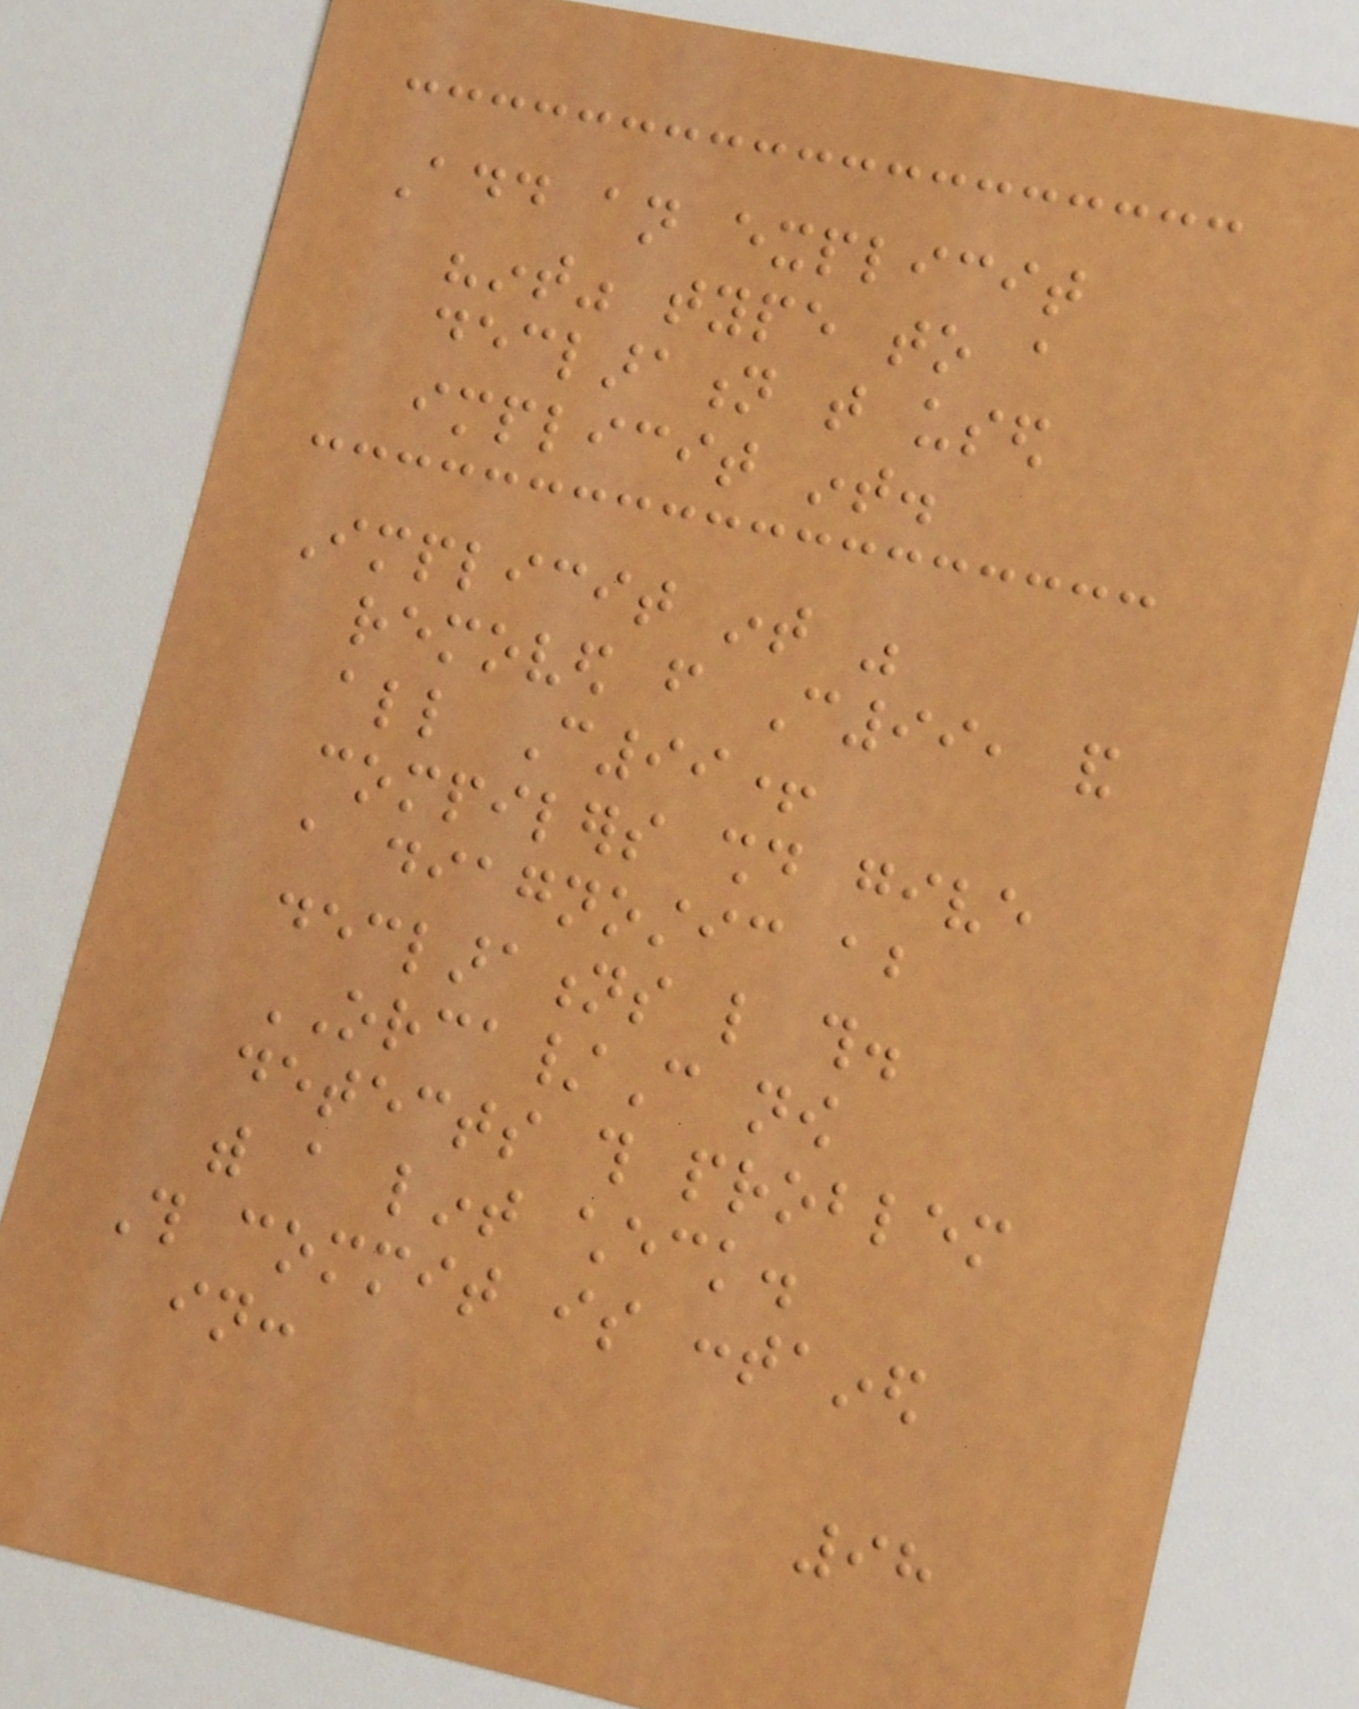Add an explicit
"int" type to a
declaration that used
implicit int.
Implicit int was
removed from C99, and
all C99+
compilers should give
a diagnostic about
declarations like this.
ORCA/C now
detects this problem
with a lint check.
This commit is contained
in:
98
